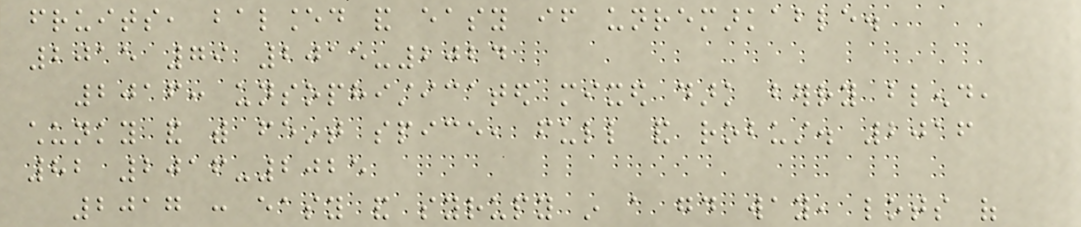fruits, balanced and easy if unremarkable.
2015 79 2015-2024
2016: unsophisticated mixed dark berry blend,
chunky and with feint spice, full and robust. 2016
82 2016-2025
2017 : easy and syrupy in a good way, lots of
